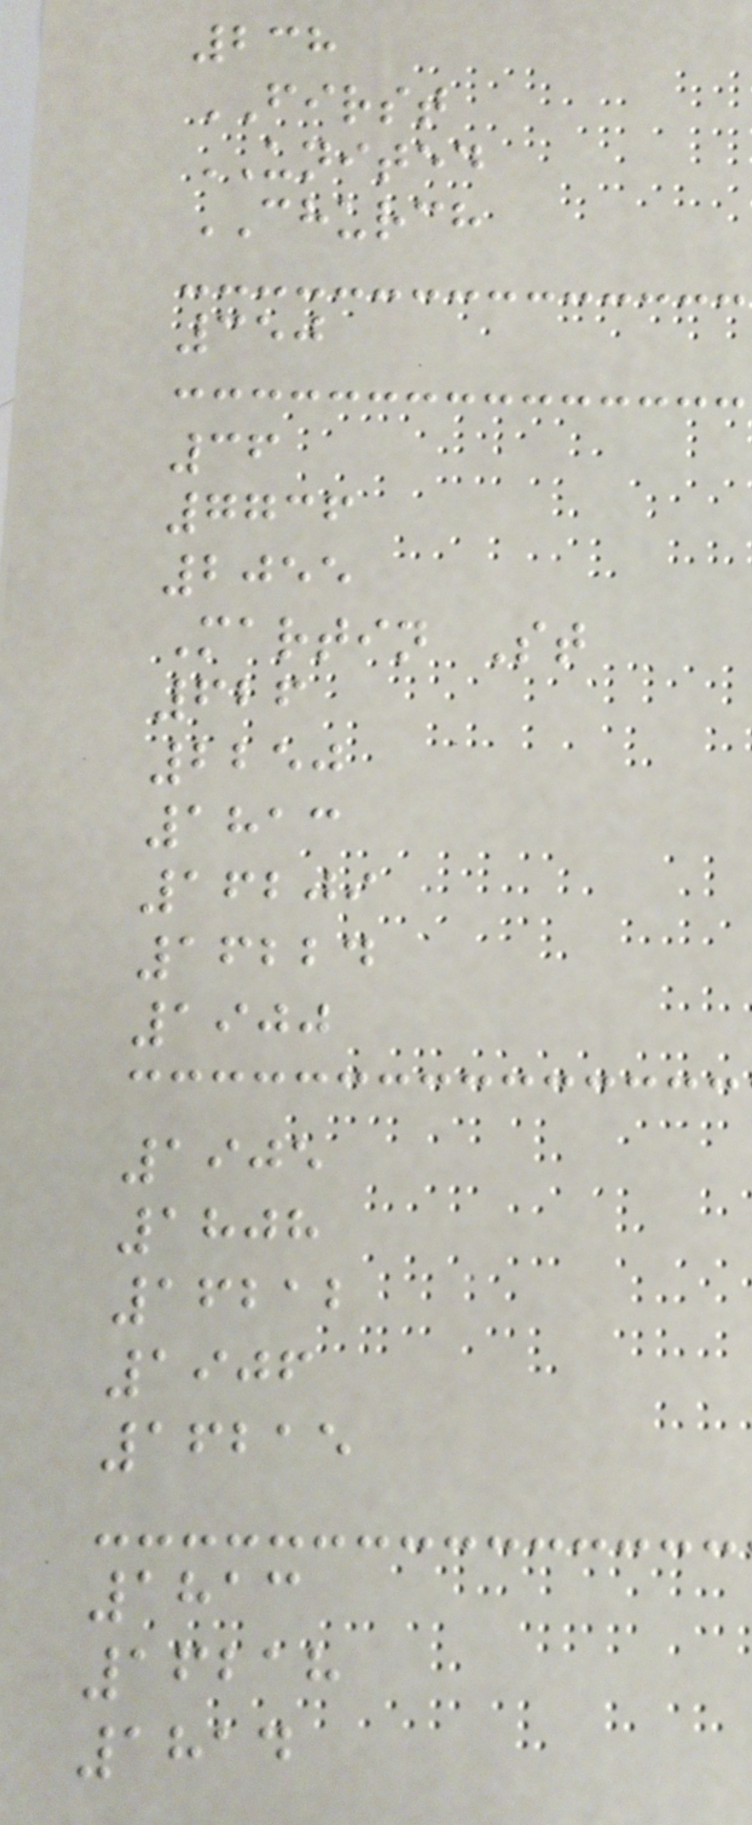238
FIRST
UNITED
CHURCH
350
36
7736
2055
Martin St
626
2250
1813
16209
16224
1900
1905
1808
16212
1906
16215
1813
16218
1814
